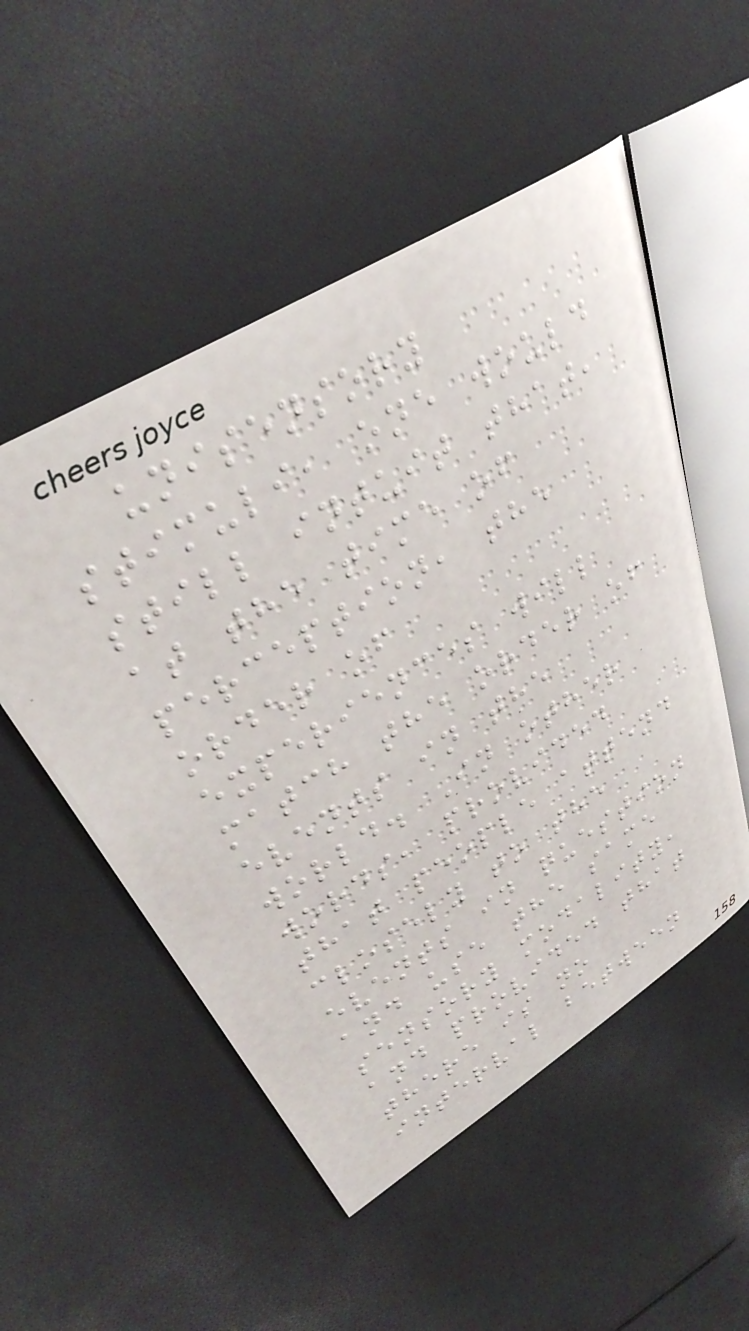unisensory
stimuli, one would
still intuit that,
at the time of
perception, the
order of
experiences will
match the order of
events in the
world. In other
words, provided
that people attend
closely to the
events in question
and use the same
sensory modality,
and provided that
there is no
interval between
